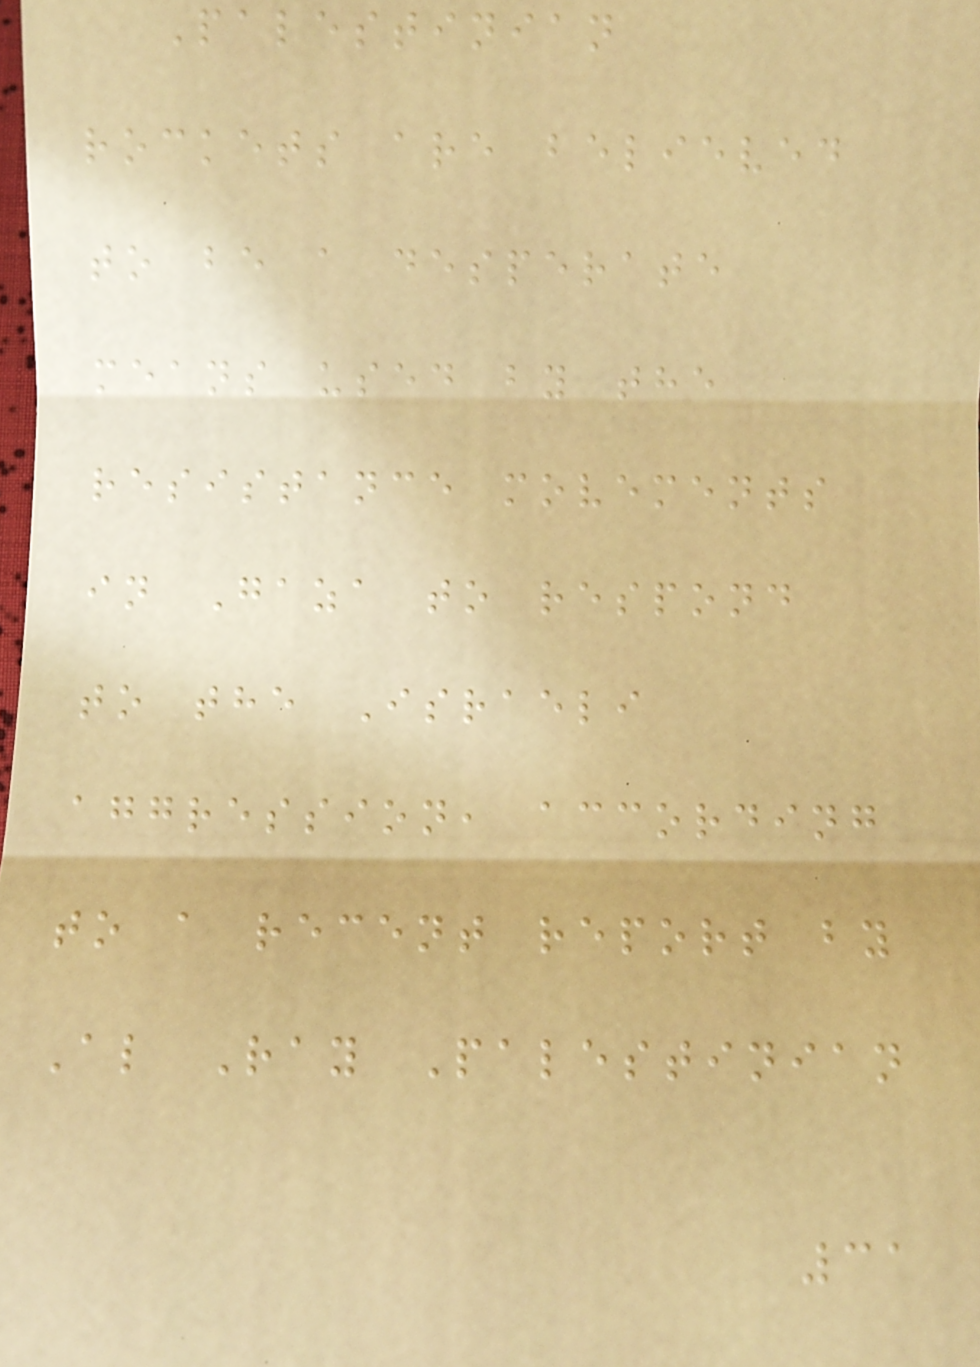Palestinian
rockets are believed
to be a desperate
means used by the
resistance movements
in Gaza to respond
to the Israeli
aggression, according
to a recent report by
Al Ray Palestinian
31
